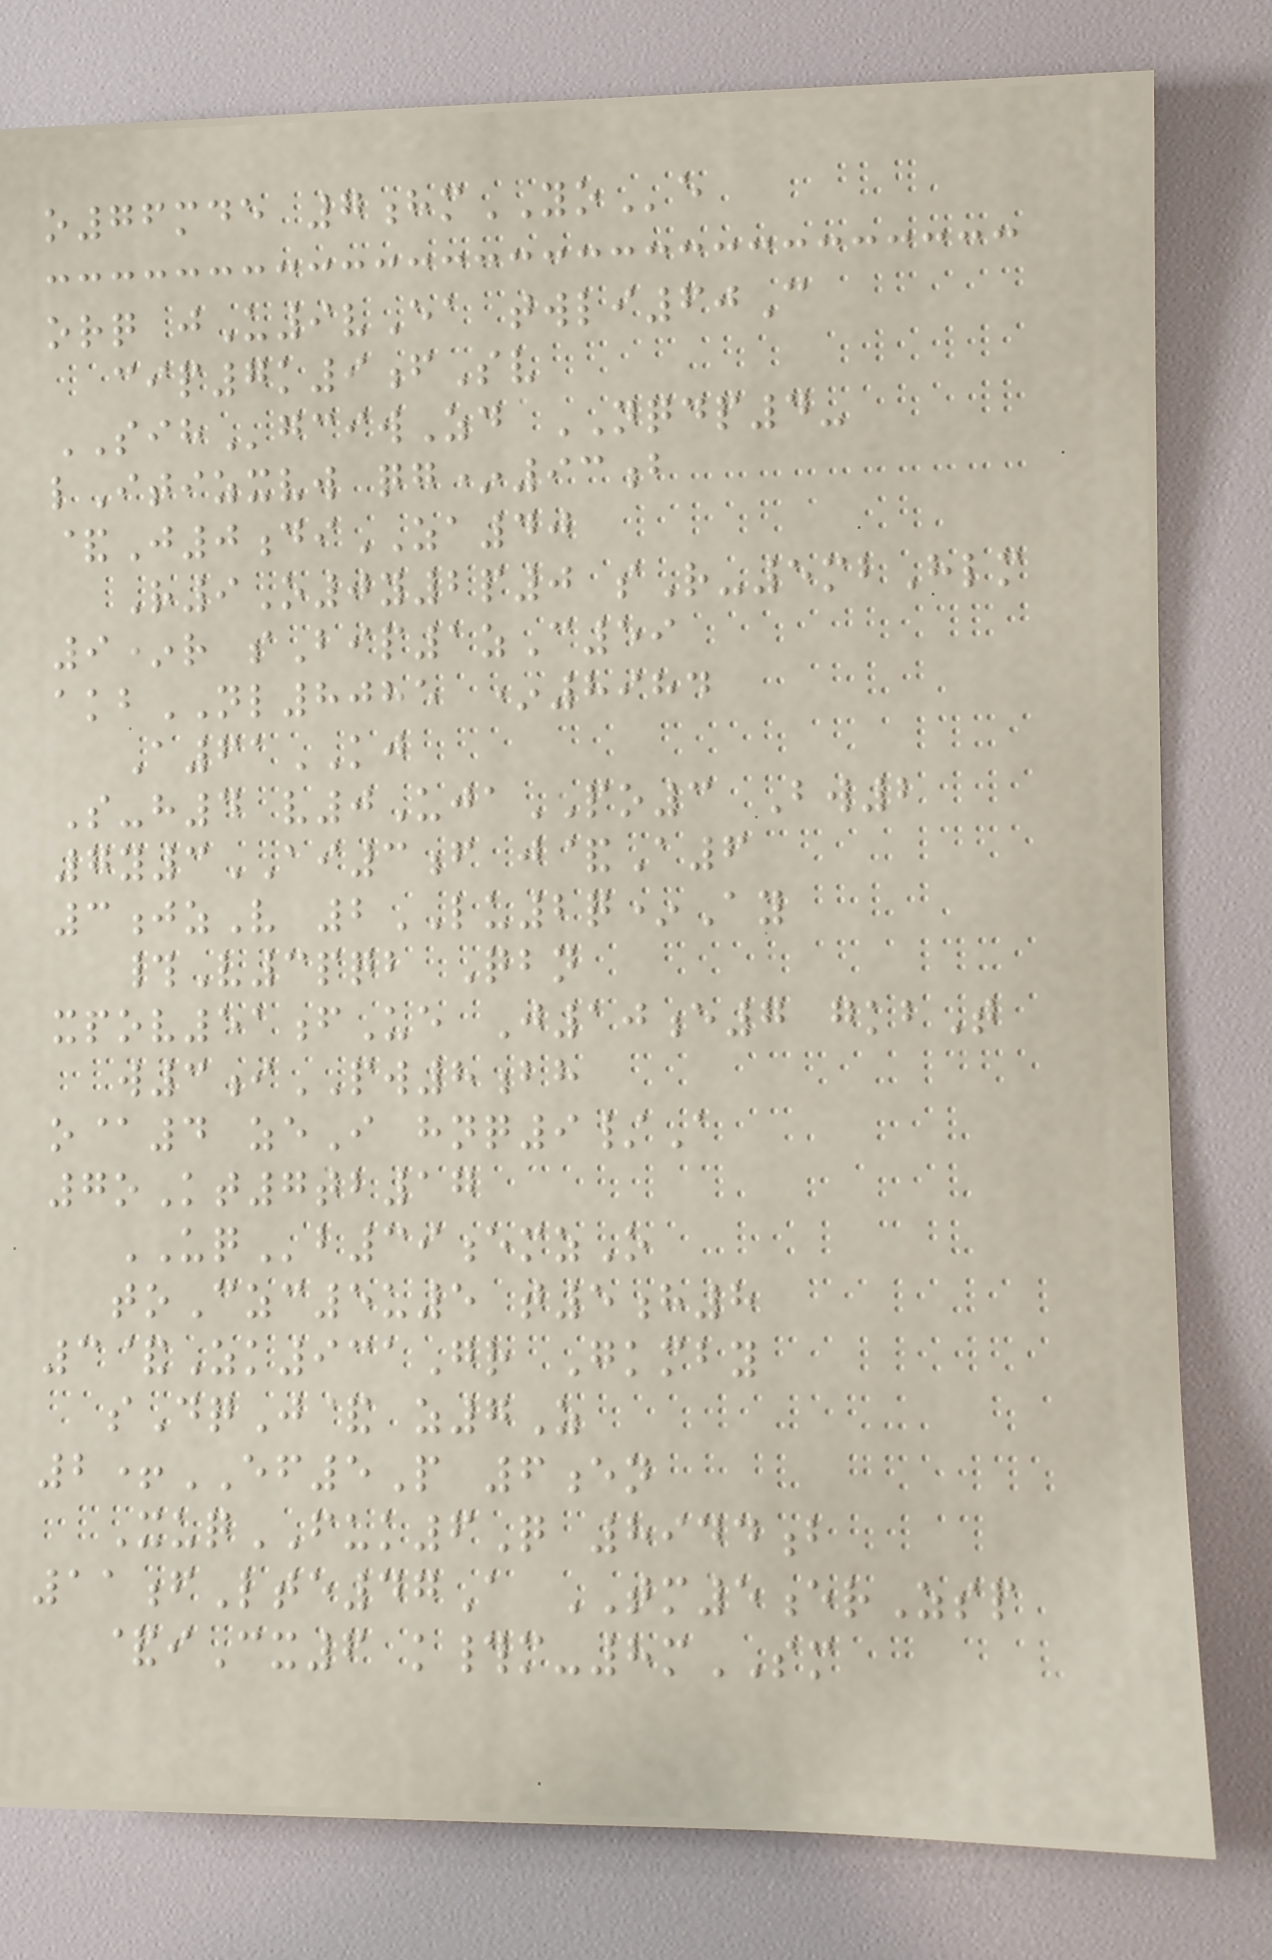o76mde 7hmYOe
orq jU9vEa twli60C
cip7k9fSv
SIHgciwZd NQDP4-
lItizxvw qg*93b
&J0diZA40
R9O0y2p0 sR-5mbHlm
9*r sBip1zC59
akbNL8085 *8984
A61KJ
S-h4 v0UjaPO3 Bw2
7y3AI3f j&A6
3jzV 2LU2q*Ay
#V3pqb Qbn
xpov51fUe J10e7 gkbT
w3iPW8bh
o@4 zeI hnq9/A
7oKt7tb17
UQb39emzO
toCzc5u5 t5h8
3&Zk931Gr Gkmby
sDqJ& z7Z
2+EF5P 6en
XuqFUK6Q 8944b
11fLte47A TM5erZsp
&iCx6 k#m-8mSM
